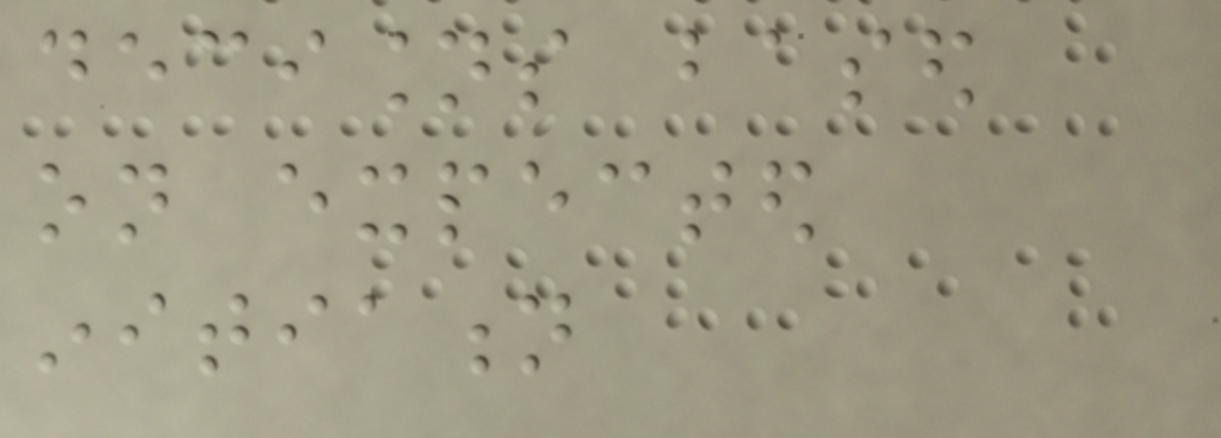decisions based
on expected
initiation
